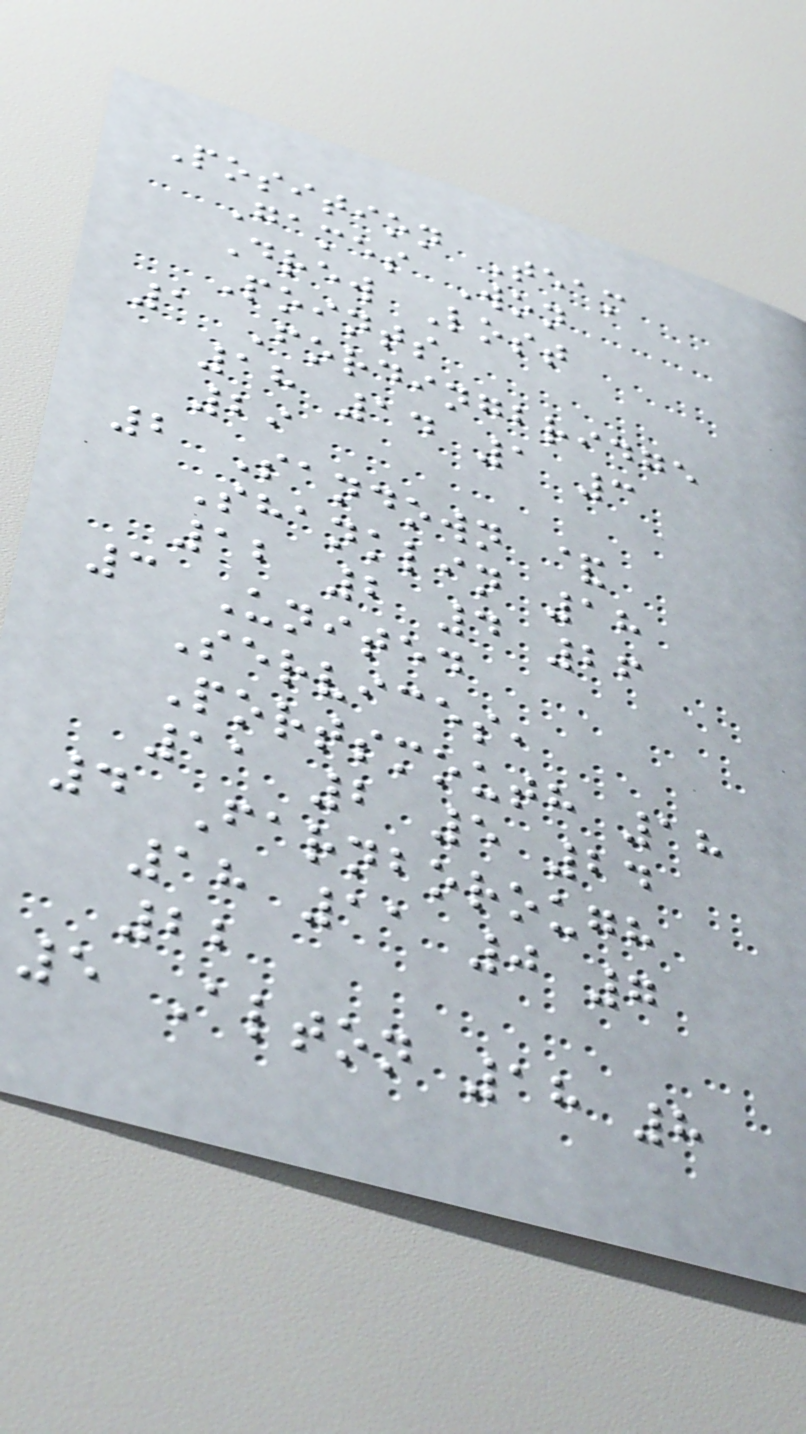Position Team
Games Won
Drew Lost
Points
1 Fordingbridge
18 14 1 3
29
2 Sandown &
Shanklin 18
12 2 4 26
3 United
Services,
Portsmouth 18
11 2 5 24
4 Farnborough
18 11 0 7
22
5 Alton 18 8
